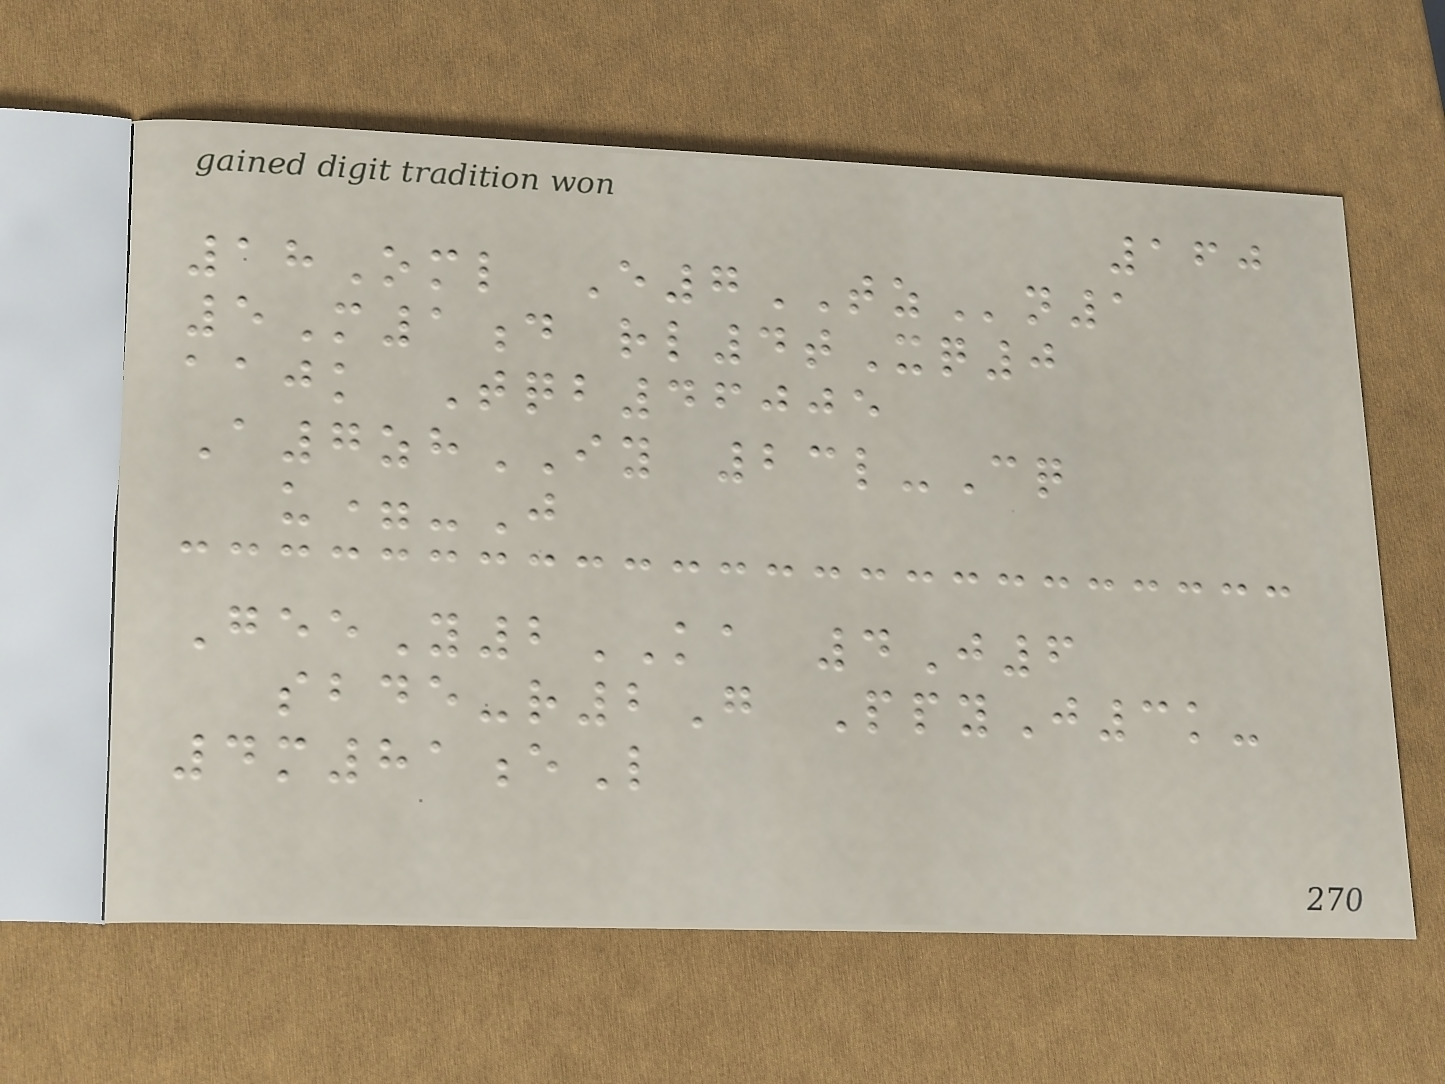160
18Oml E7TZn1
5M1d rl4tXq0
aajk Tqb46005
A7zhIY 23l-Cq
u=-J
GeeY2KA 4J6
sbde-r2G PpyJ3k-
4m81eL
